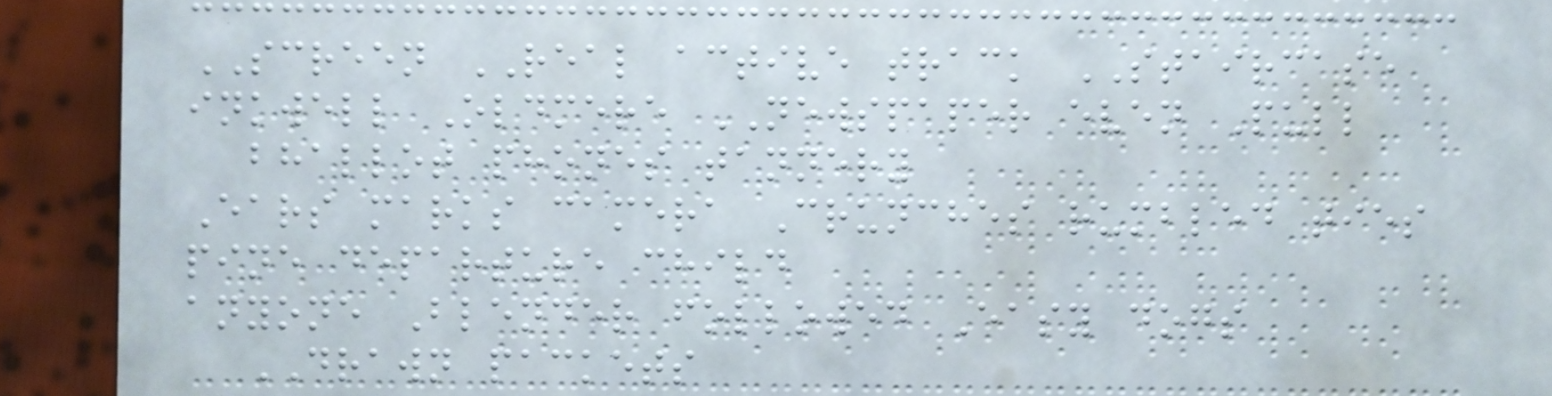SCREEN REAL active track STAIRCASE
inkwell Oldmere NEWSPAPER even Pull
bhallot phones tannery
Ears marks camera Crunches rumbled ties
pine departure child
anyone Blender followed Easy dogs
DRAWN packets
